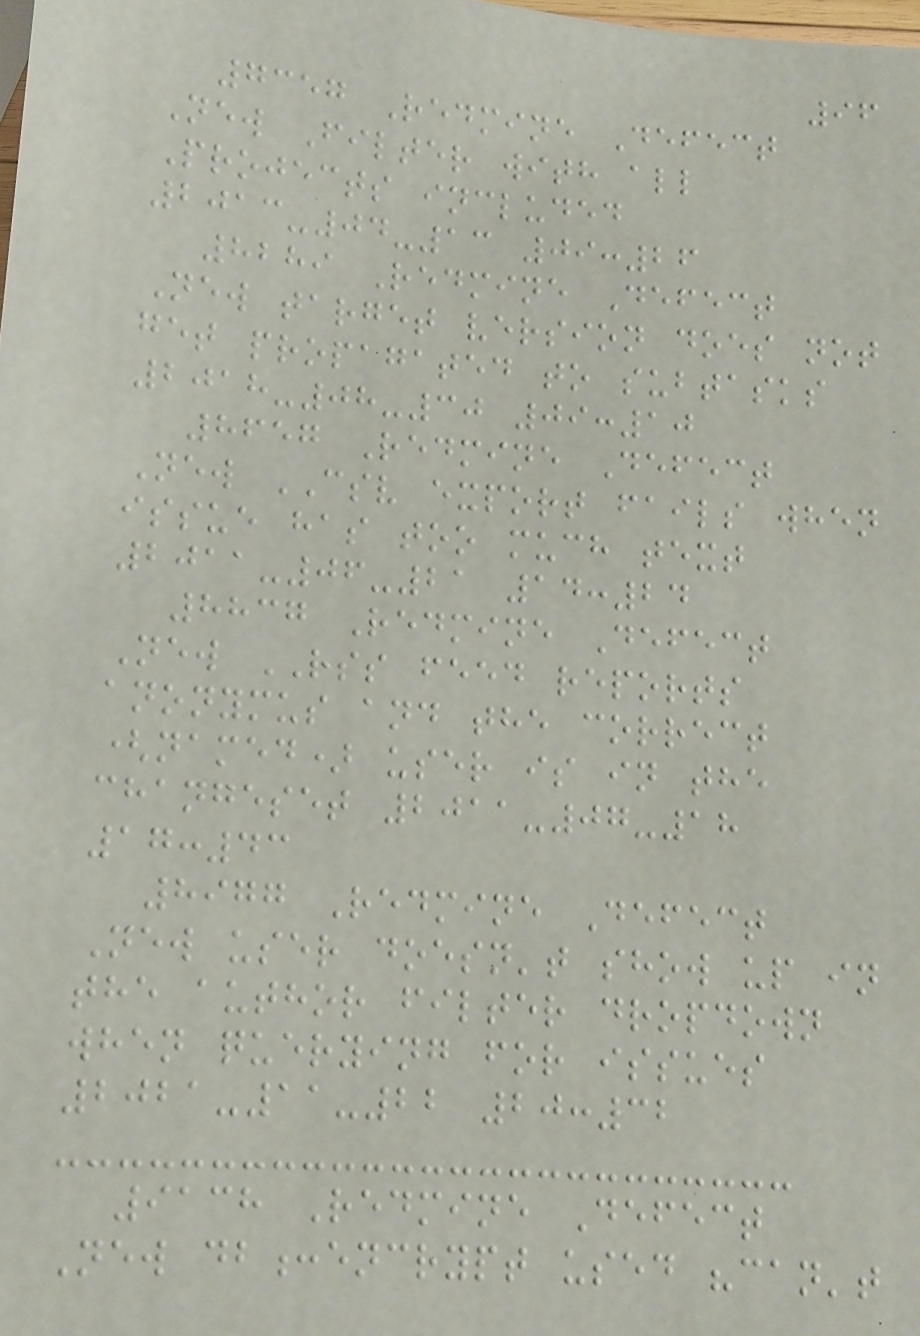96
7357 Redmine Defect
New Filter with all
Projects included
2013-04-13 09:26
8289 Redmine Defect
New target version does not
get propagated to subtasks
2018-08-30 09:10
8657 Redmine Defect
New CSV export fails when
issue has too much text
2011-06-21 14:24
8837 Redmine Defect
New RSS feed reports
anonymus and the correct
(named) user is in the
changeset 2011-07-18
17:43
8977 Redmine Defect
New user doesn't show up in
the author filter dropdown
when querying for issues
2021-11-22 20:32
9138 Redmine Defect
New db:encrypt used "can't
